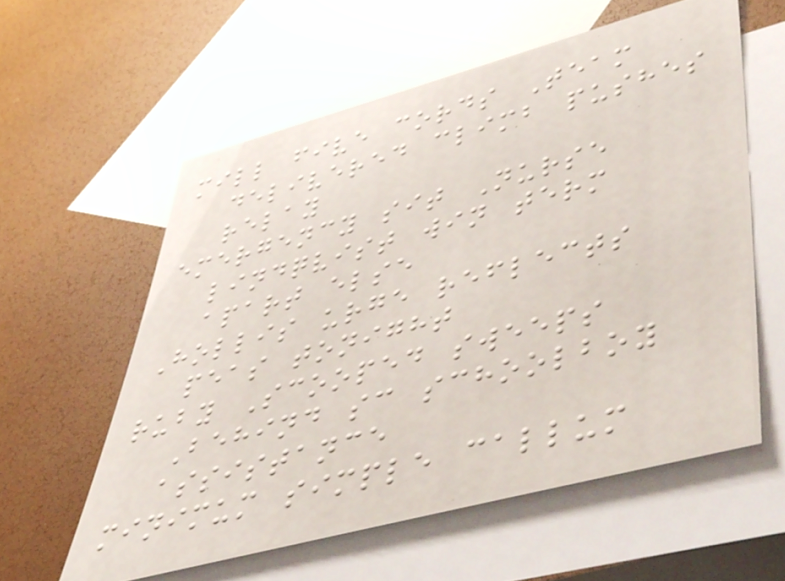mill five cords Team
delivered climb pushes
relay
emergency sit Nurse
lindqvist win term
apart else
Hollis urge reflects
peas tonight
ruby Scooped sweeps
Behind sc schoolboy
assistance
minimum simple callum
